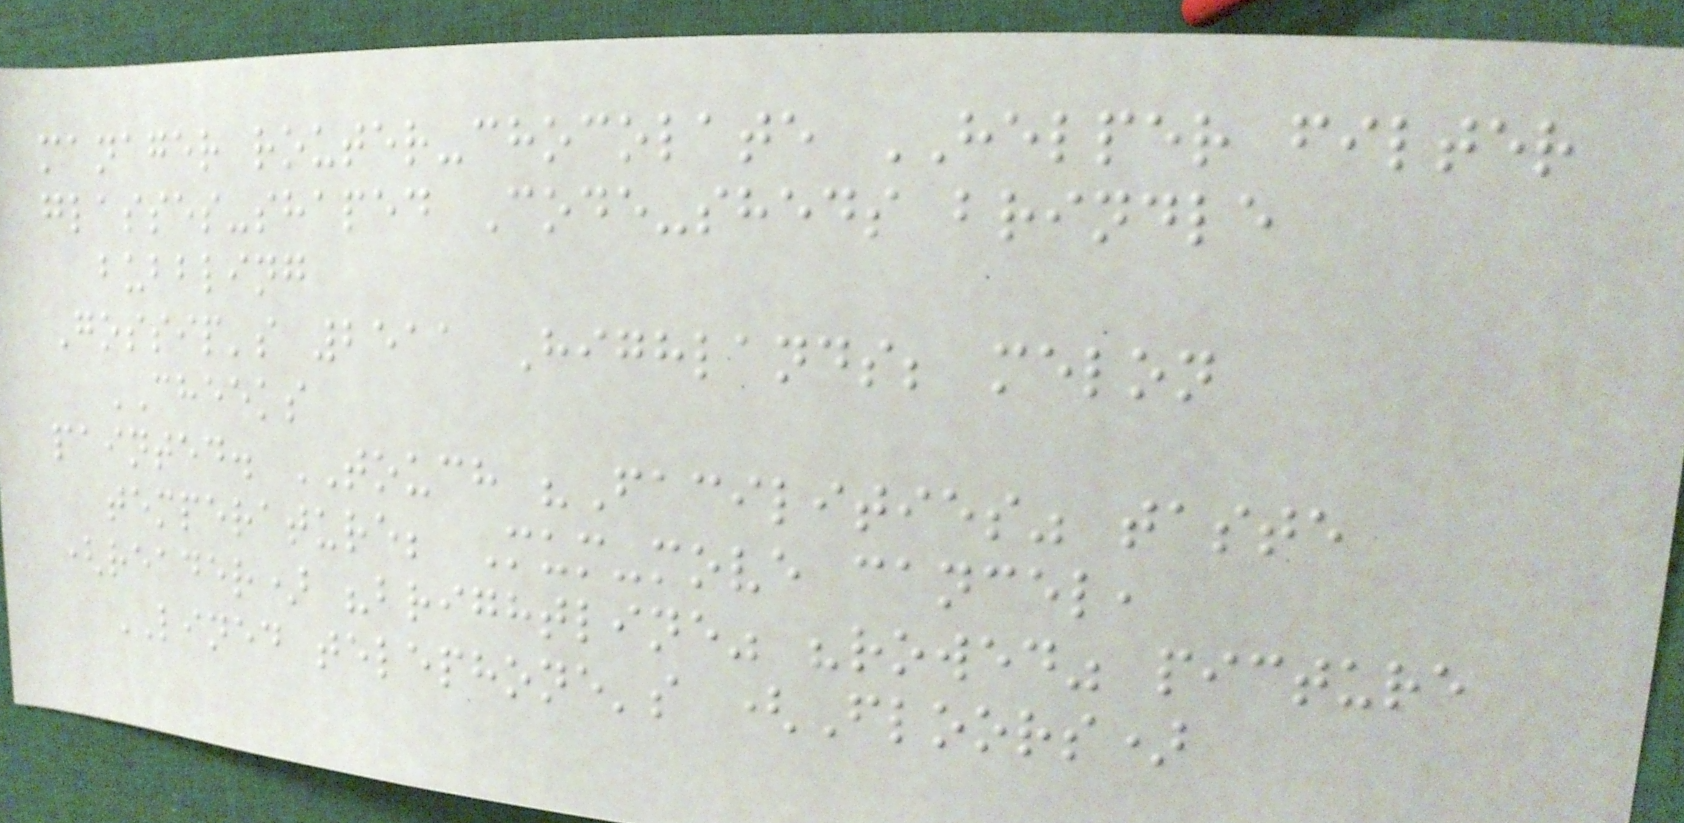manager router-chocolate HELPER filter
glasses-shaped Code-sheds brindle
bubbling
Gossip's 2511 Highlands; melon
CHEEKS
painted. TOUCH "Facilities" taste
temperature; Mum-move cancel,
(reader) "brightline" "rowed" picture
LINED telephone's (Floors)
